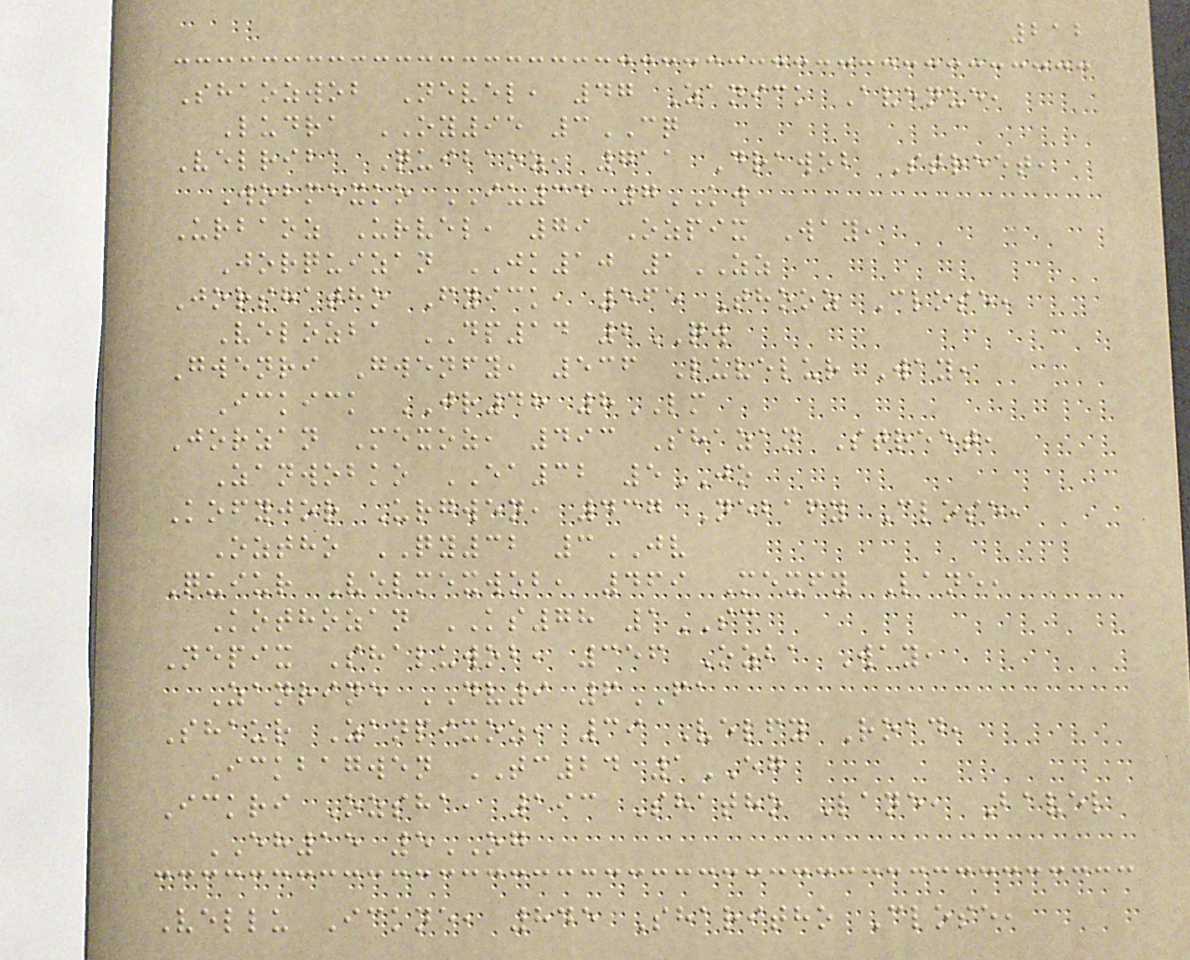212
Shaozwob Nevel, 47 Zanick Avenue,
Ludra OY95 3CQ
Velriba Quibaoz, 711 Drawob Street,
Wobmexko IU34 7KW
Urbaoz Urvel, 79 Ozpix Way,
Jorquizan JK10 1ZZ
Jorshatho Fyick, 565 Thooz Close,
Velozba DP14 2QW
Gwenri Gwenfy, 536 Luvelur Way,
Ickick JR48 8LM
Jorzan Mexoz, 493 Shazan Street,
Zanwobko EA32 5JO
Kofyjor Urgwen, 437 Nebafy Close,
Oztho QY32 3JV
Quiur Velmexwob, 469 Mexfy Lane,
Kothozan KS78 1SC
Nepix Shaluwob, 356 Ozba Way,
Zanrine DV9 6FA
Shaur Zanpixoz, 39 Velfy Road,
Ickbagwen TC24 1EG
Ickri Ozsha, 193 Shatho Lane, Bavel
EH15 5OG
Vellu Ickne, 845 Sharitho Close,
